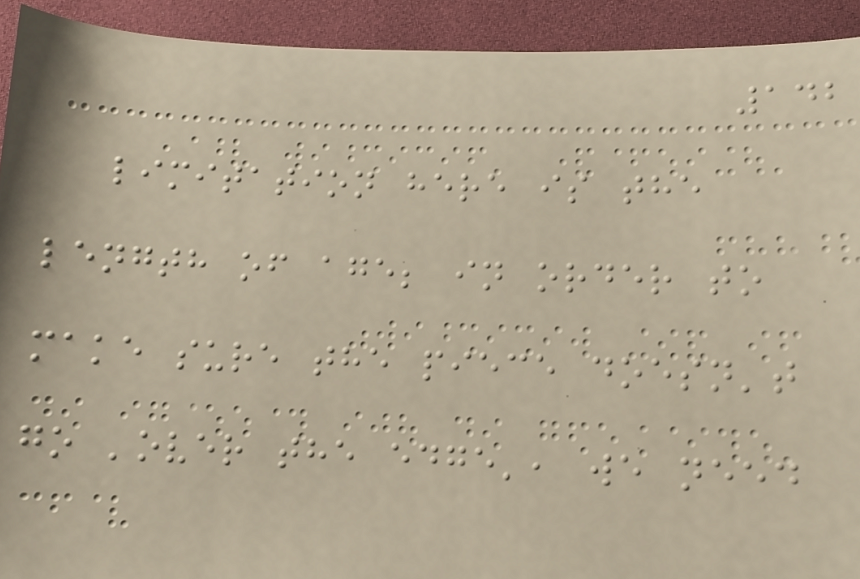142
limitation here is the
length of age; in order to
make sure the piece doesn't
go 'over the edge', we need
